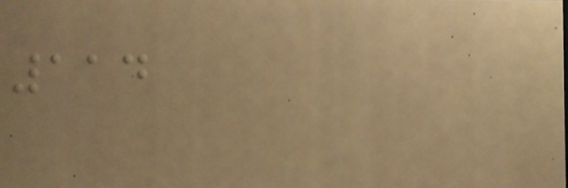114
